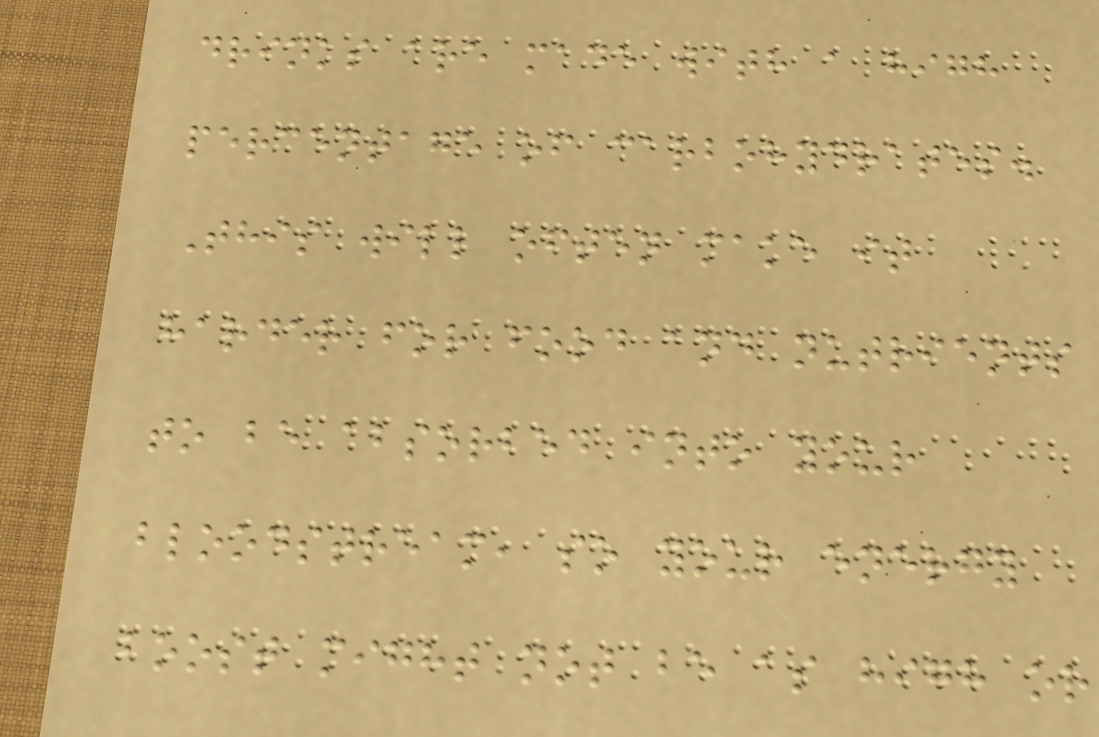drinks are made with a high
percentage of carbohydrates.
This will often make it
harder for food and nutrients
to be absorbed into your
bloodstream, so your energy
boost might not be as high or
